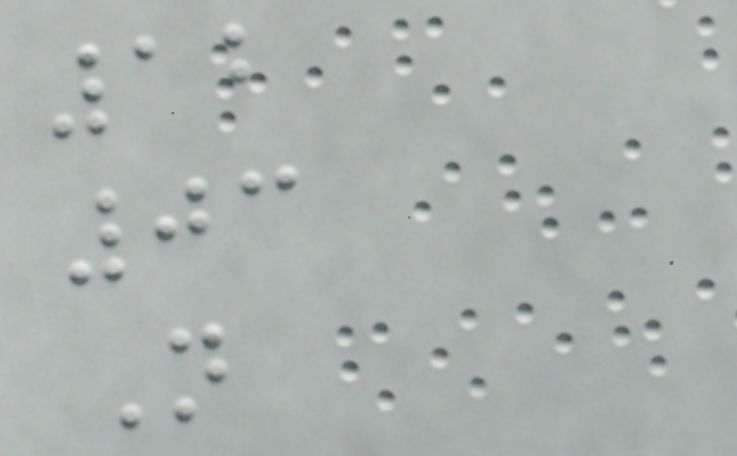12
03
N
